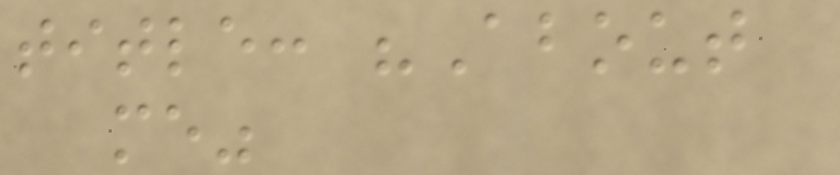title: "About
me"
